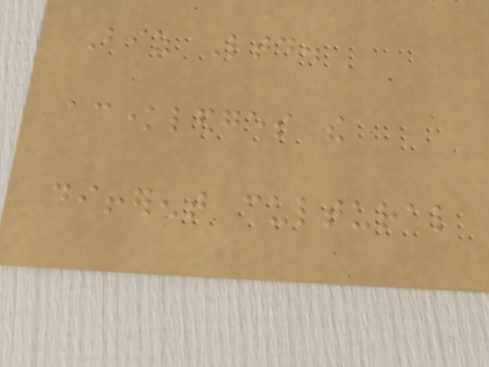Biz Ltd.
acknowledges the
different cultural
